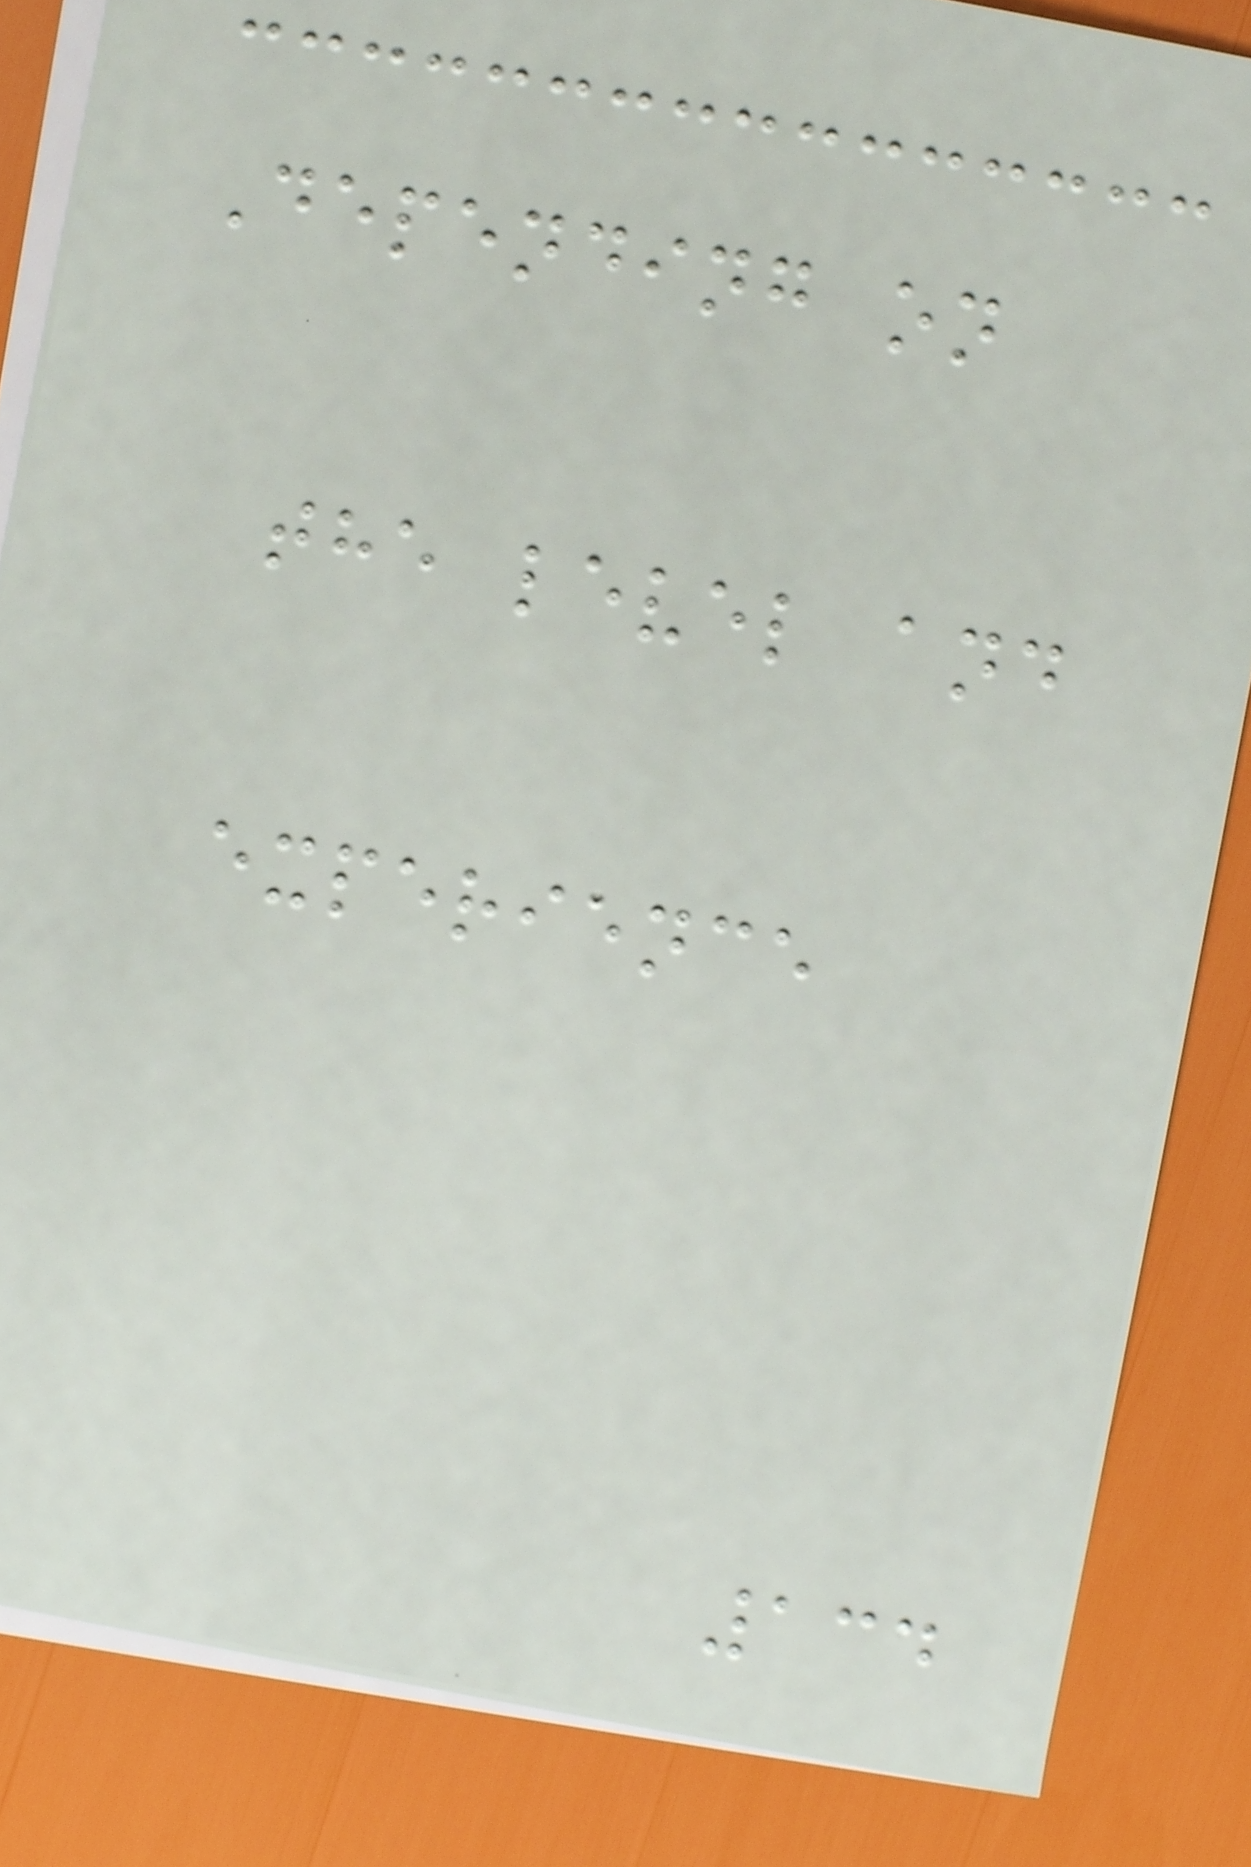Depending on
the level and
experience
134
